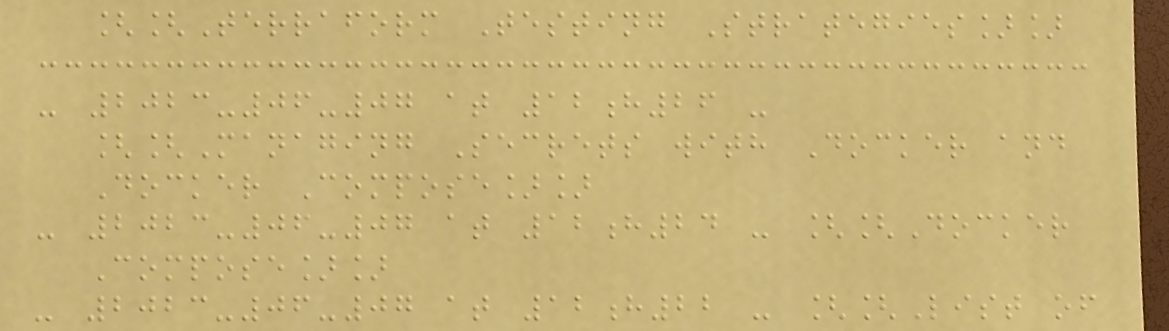[[Terraform Testing Strategies]]
- 2023-06-07 at 12h26 -
[[Managing Secrets with Docker and
Docker Compose]]
- 2023-06-07 at 12h24 - [[Docker
Compose]]
- 2023-06-07 at 12h22 - [[List of
